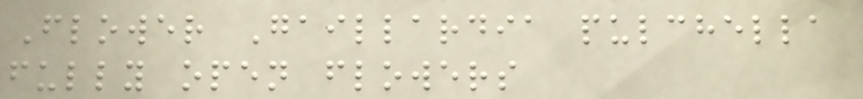Flower Gaillardia pulchella
fully open flowers
